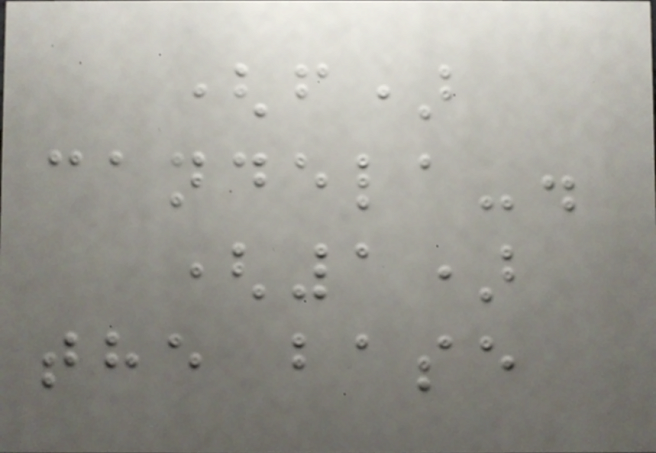(f)
candela-.
(1)
the base
